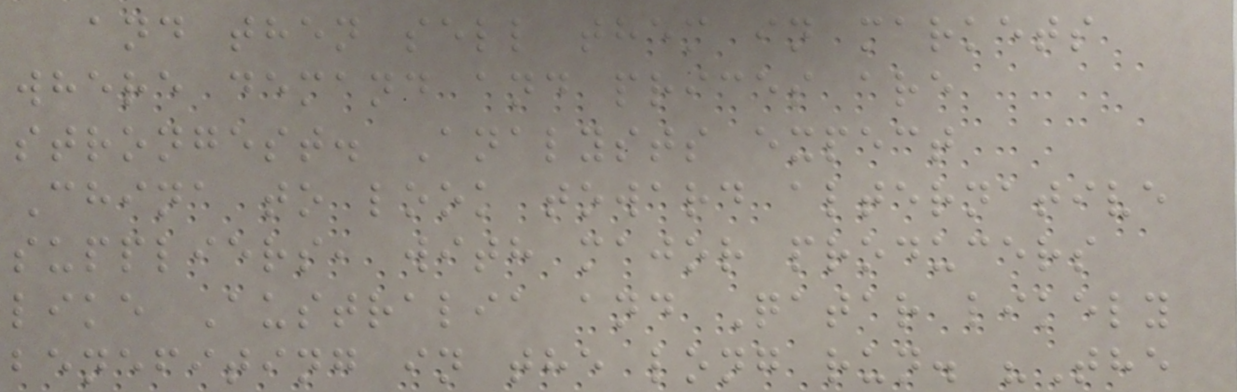and then sell them in markets
where demand and prices are
strongest. Analysts expect
China to look toward alternative
suppliers, with major producers
like Australia and Qatar likely
benefiting in the long run. "The
